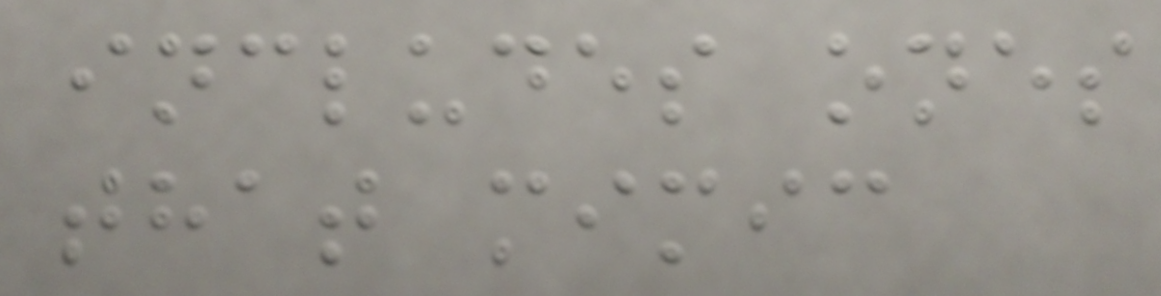includes ones
that mimic
